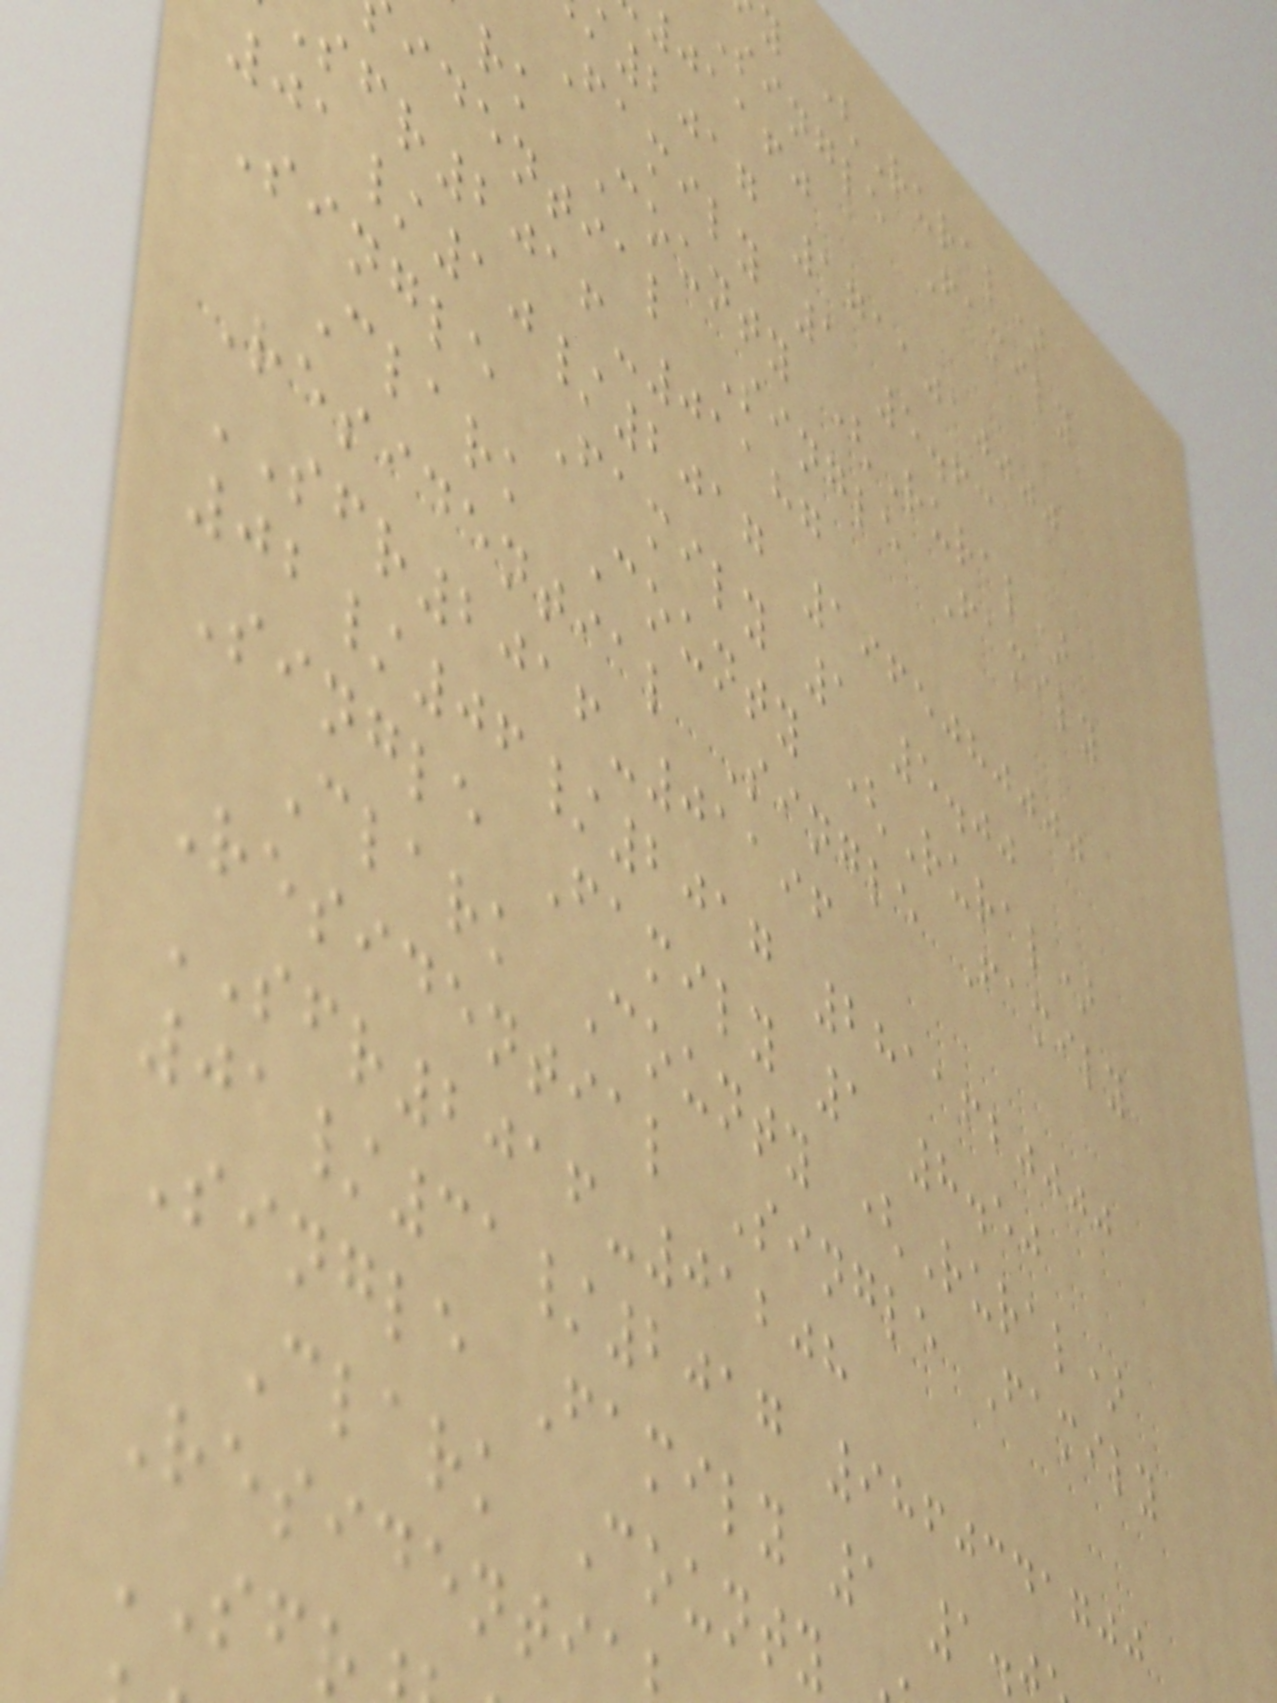y (Rural)
single Family
jaafj
2017 1711010000
Family 1 5.63
rk County (Rural)
idential Single Family
sfr2016-01187
01/10/2017 1965080000
Single Family 1 5.00
Clark County (Rural)
Residential Single Family
SFR2016-01196
02/06/2017 2811620000
Single Family 1 8.50
Clark County (Rural)
Residential Single Family
SFR2016-01208
01/31/2017 9860341700
Single Family 1 1.
Clark County
Residenti
